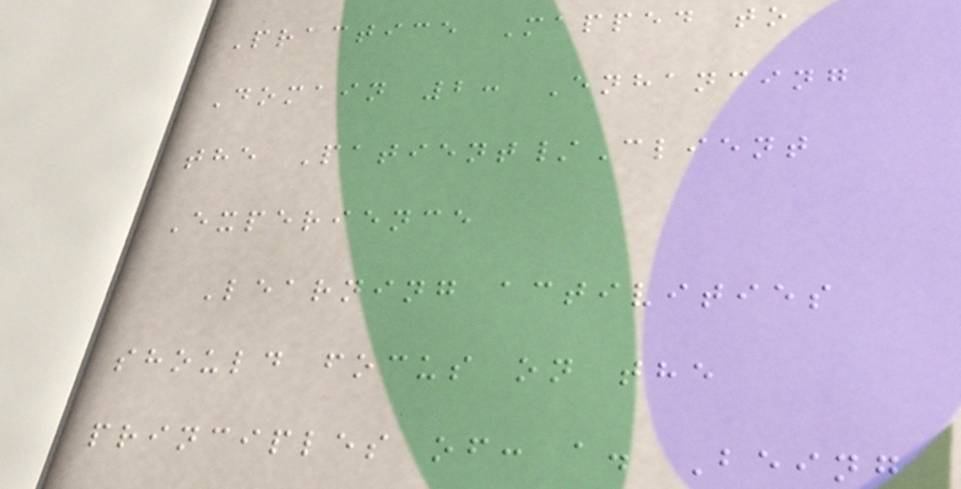Practice Mapped to
Domain 2: Enhancing
the Patient/Client
Experience
Learning activities
should focus on the
principles of: a. Being
